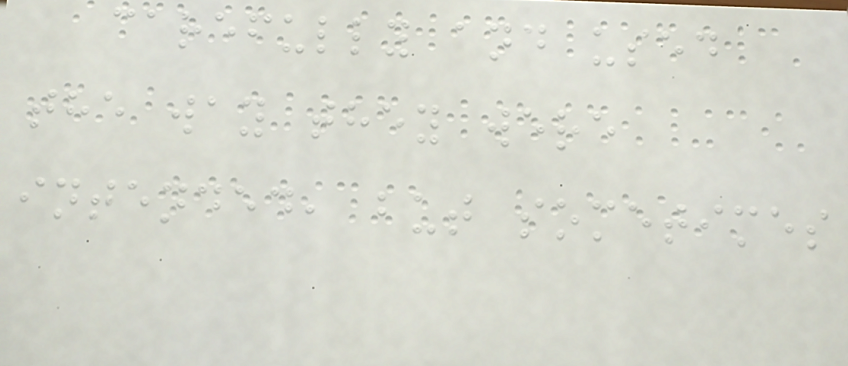carefully and used
the way they were
intended, but sometimes
